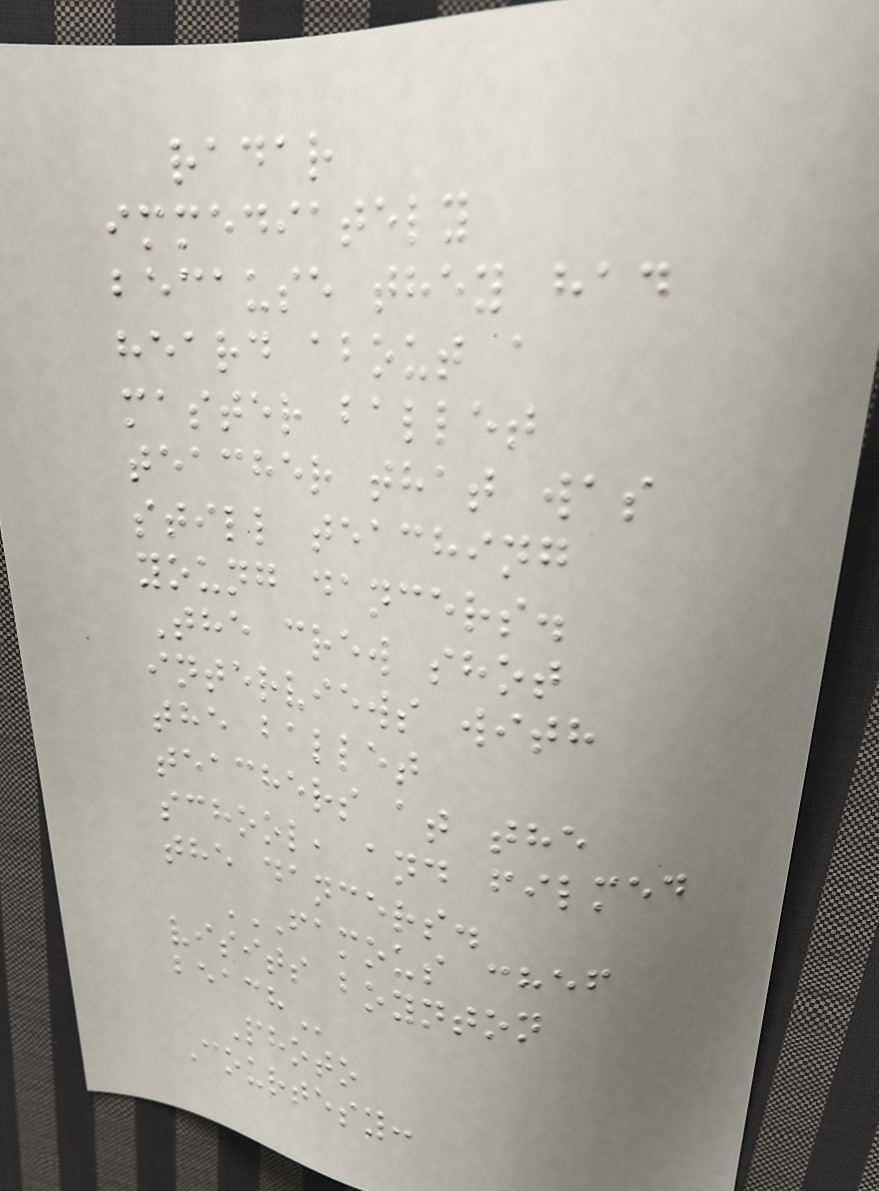radar
immediately
because they had
heard about a
master ballet
teacher that was
still teaching
young dancers.
The crew shot
interviews with
the ballet
teachers at the
school, and filmed
the dancers.
FAMOUS CHEF
VISITS BOYNTON
BEACH
Photo
Courtesy:
